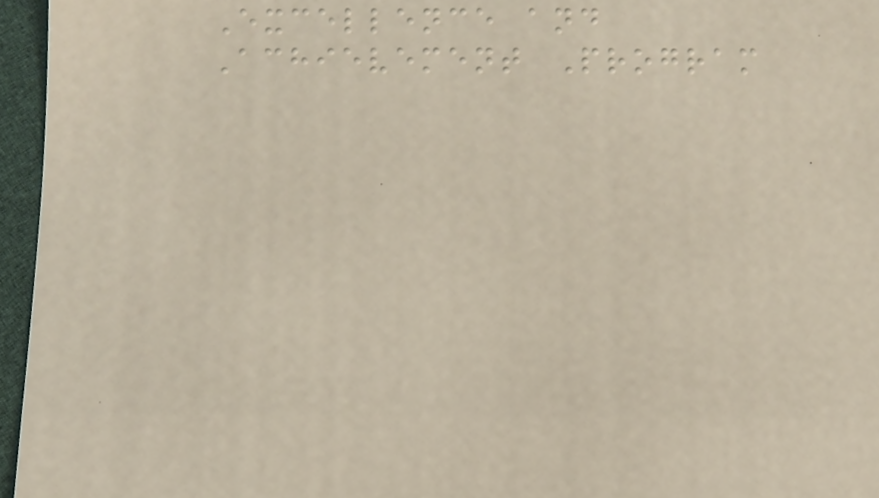Excellence and
Achievement Program
